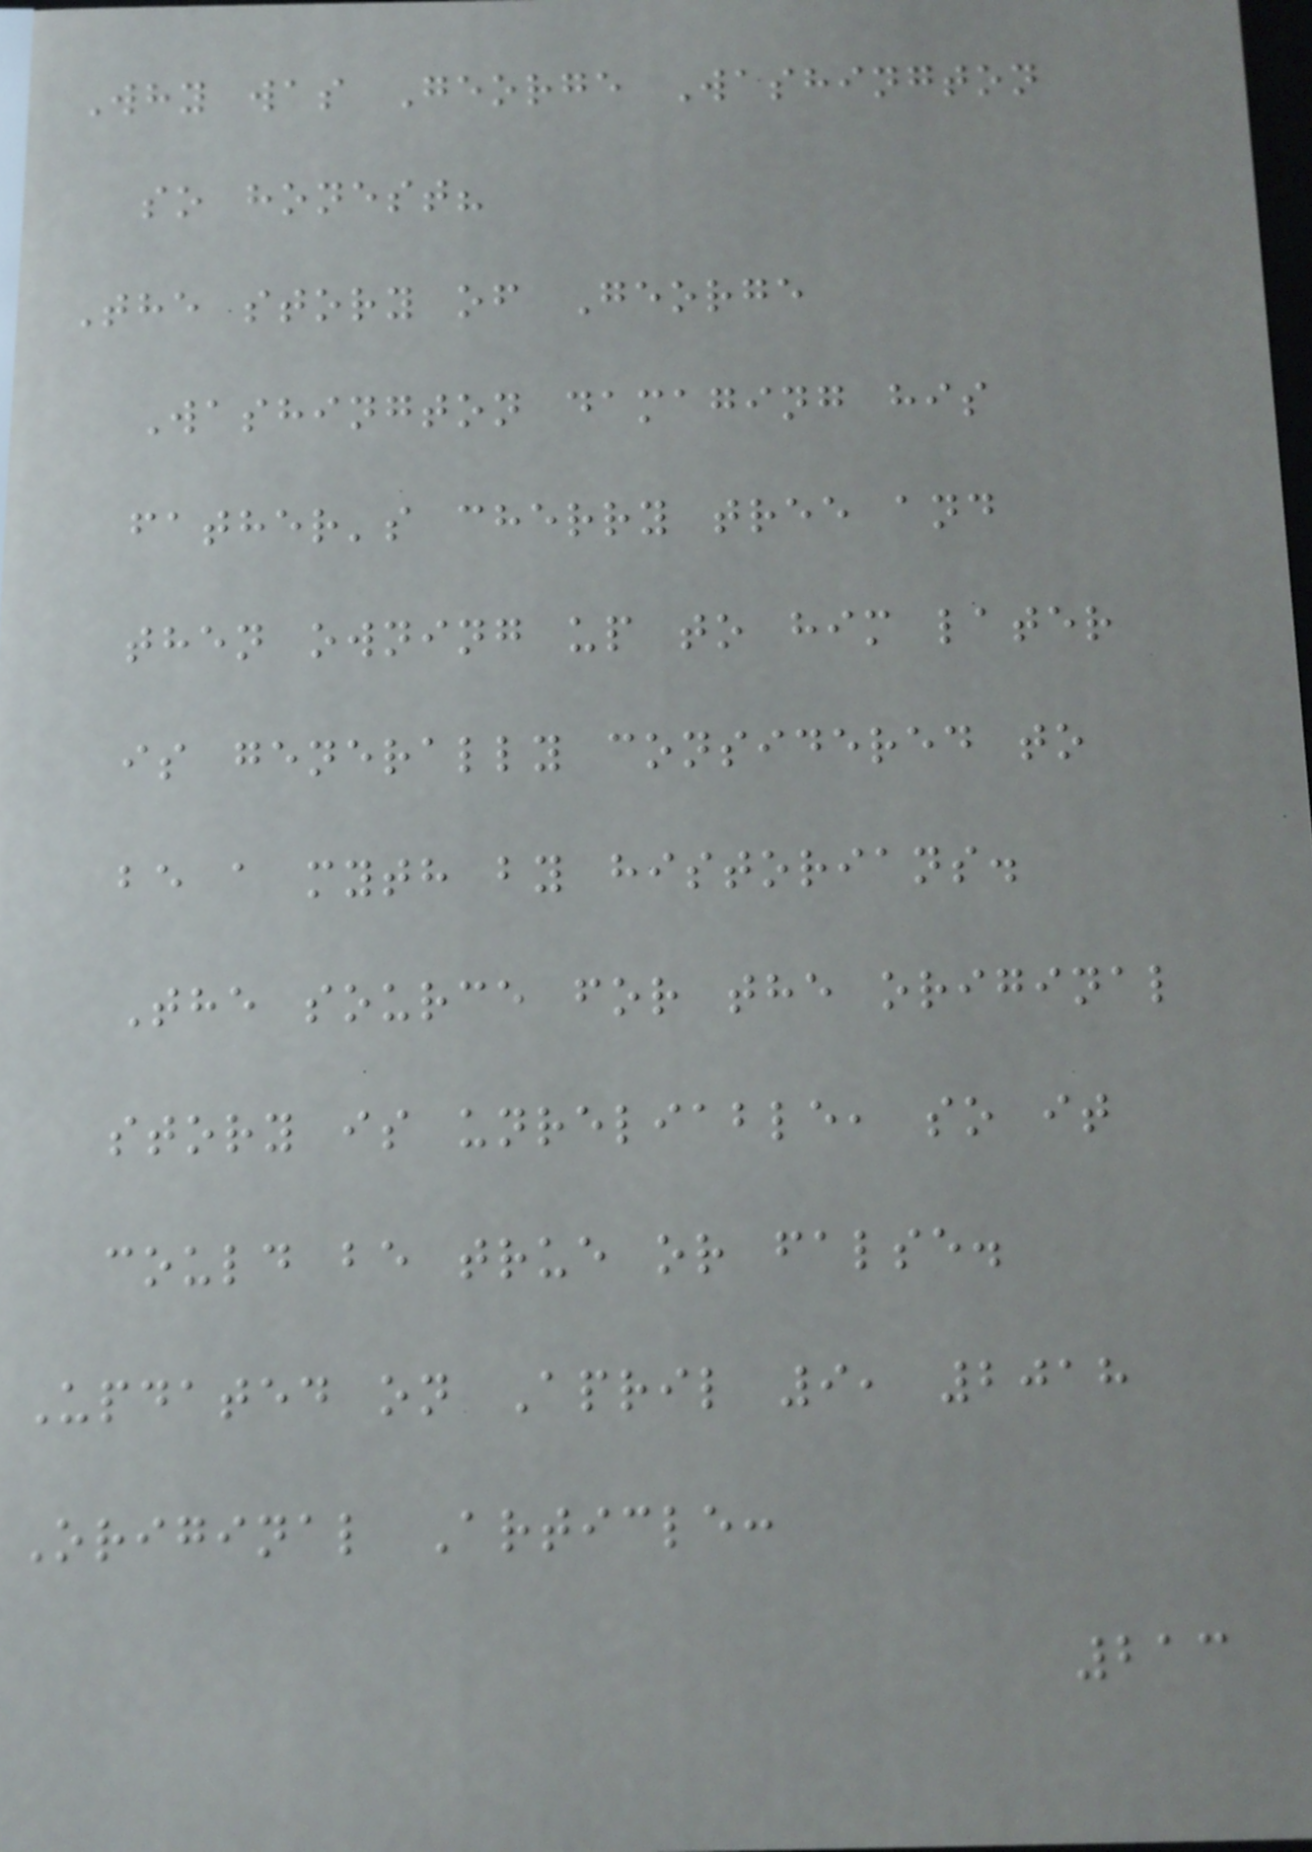Why was George Washington
so honest?
The story of George
Washington damaging his
father's cherry tree and
then owning up to him later
is generally considered to
be a myth by historians.
The source for the original
story is unreliable, so it
could be true or false.
Updated on April 9, 2018
Original Article:
213
